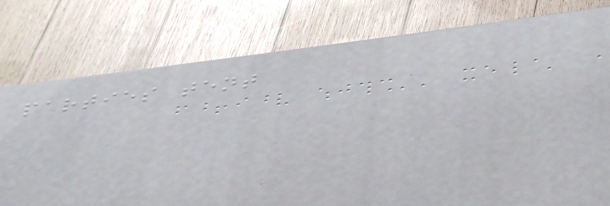parties tent
